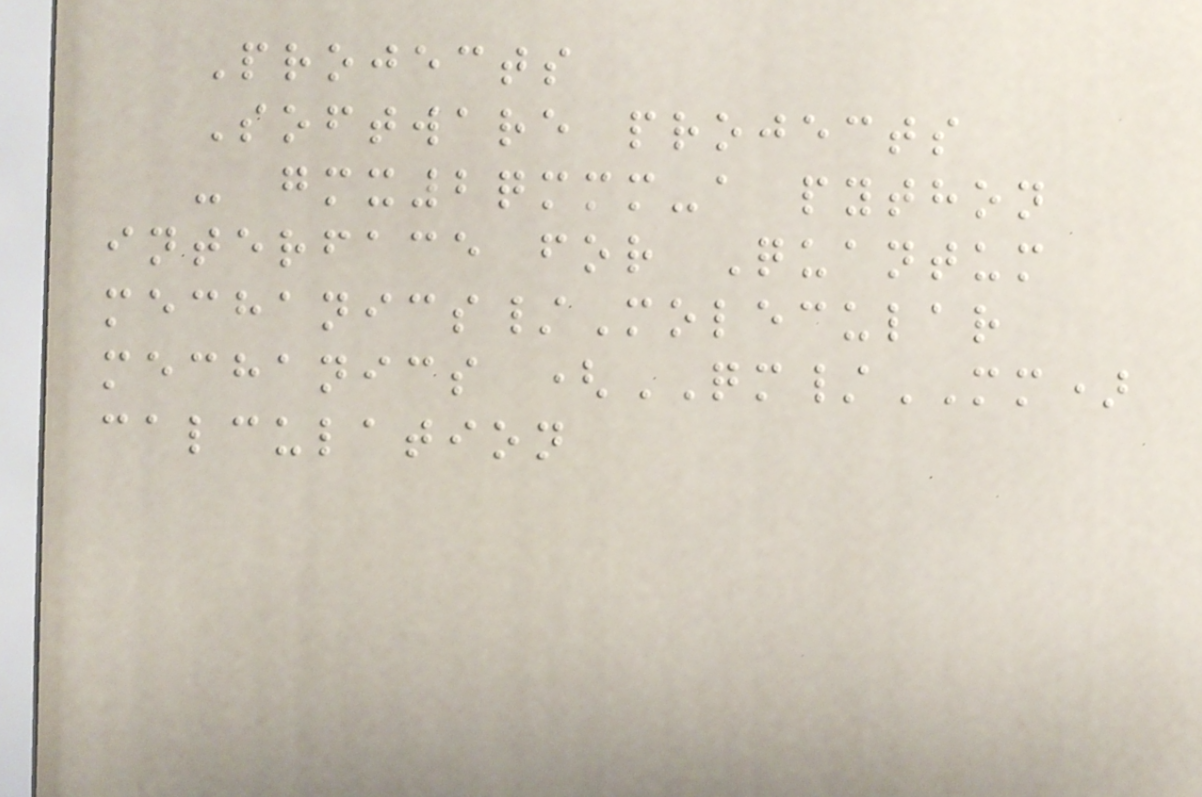Projects
Software projects
- gmx2qmmm-a python
interface for Quantum
mechanics/Molecular
mechanics (QM/MM)
calculation
